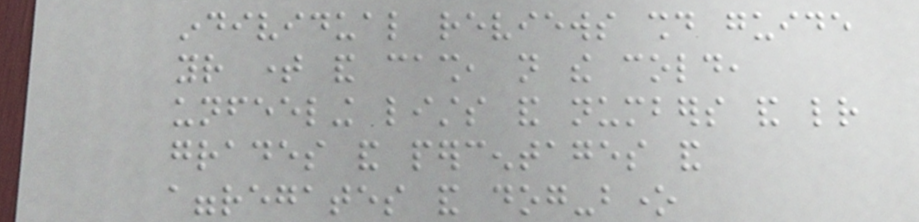individual reviews should guide
your time and cash, not the cold,
unfeeling lists and numbers and letter
grades and percentages and
aggregates and dog-bone
